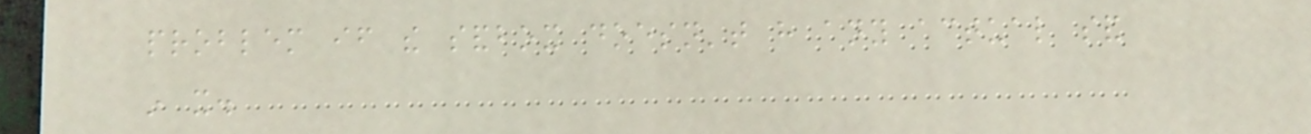problem if the sandbox doesn't have any actual sand
in it.
